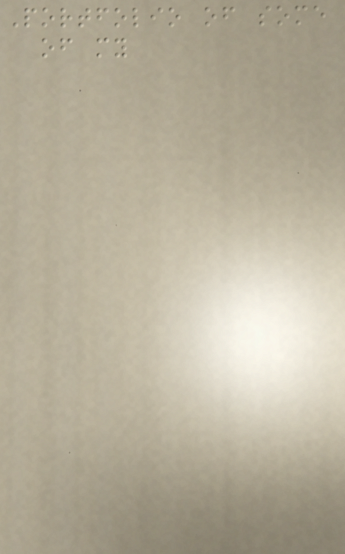Portfolio of some
of my
